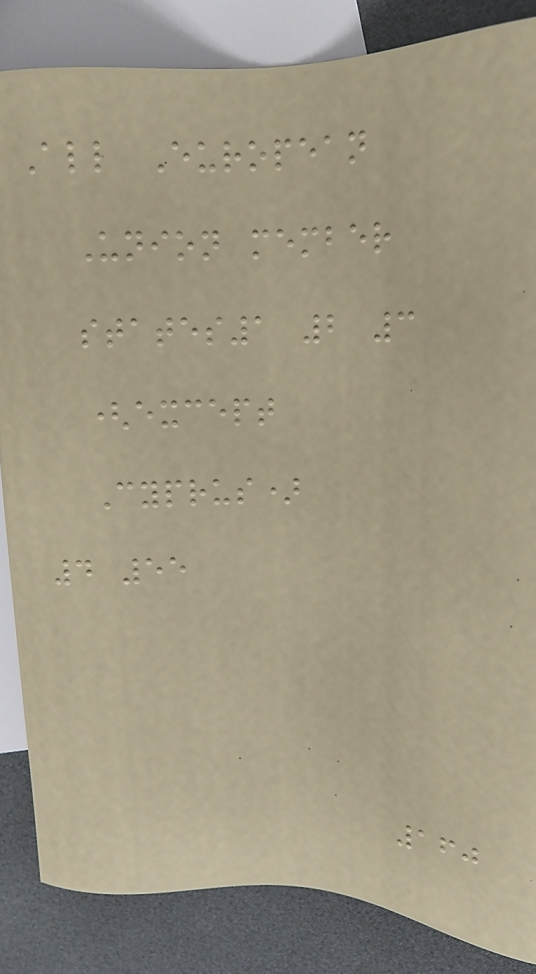All European
Union member
states1 2 3
(except
Cyprus)
4 55
160
